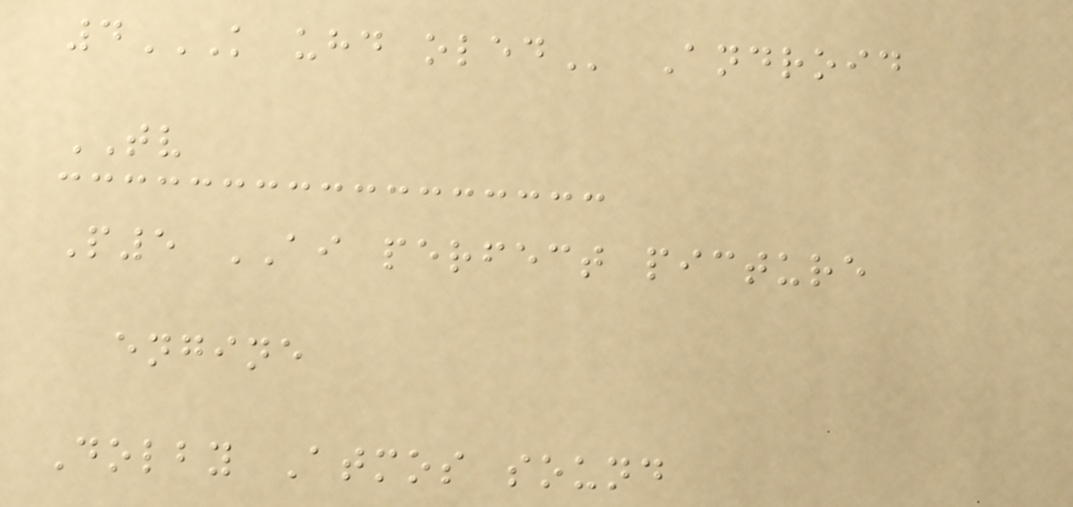4K UHD OLED Android
TV
P5 AI perfect picture
engine
Dolby Atmos sound
